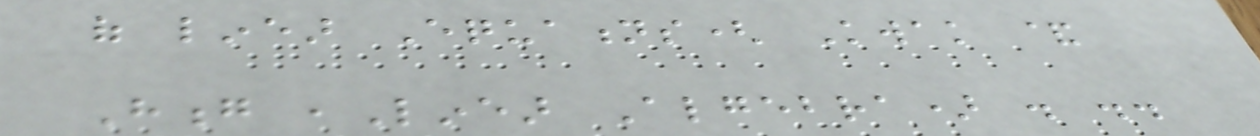of linear Equations( Kwak &
Hong ,Linear Algebra) . ..
